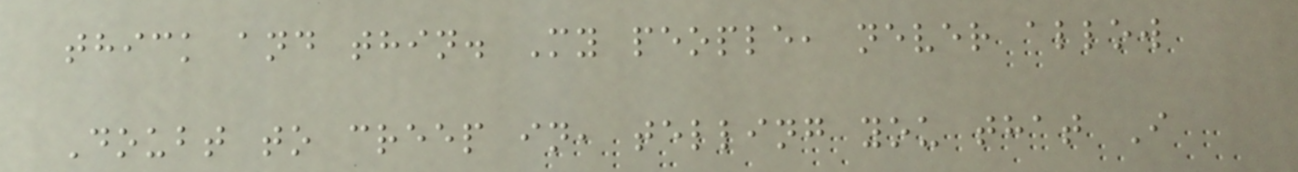thick and thin. My people, never allow
Doubt to creep in, telling you that I
